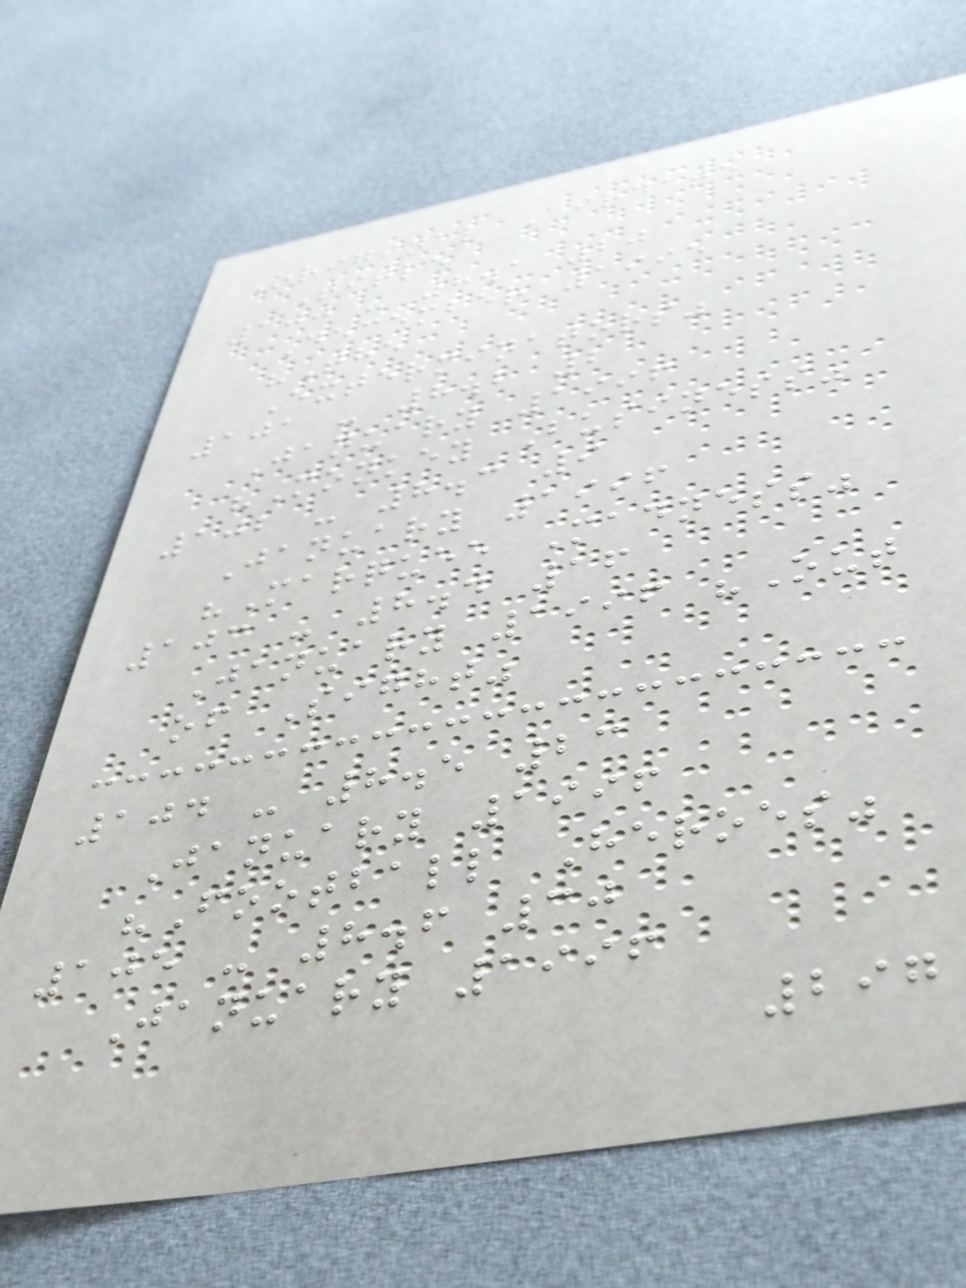Original Airdate
Title
100 - 8.1 20
December 1995
"The
Exterminators"
101 - 8.2 2
January 1996
"Monkey Business"
102 - 8.3 9
January 1996
"Marquee Madness"
103 - 8.4 16
January 1996 "Out
of Sight"
104 - 8.5 23
January 1996
"Football Heroes"
105 - 8.6 30
January 1996
297
